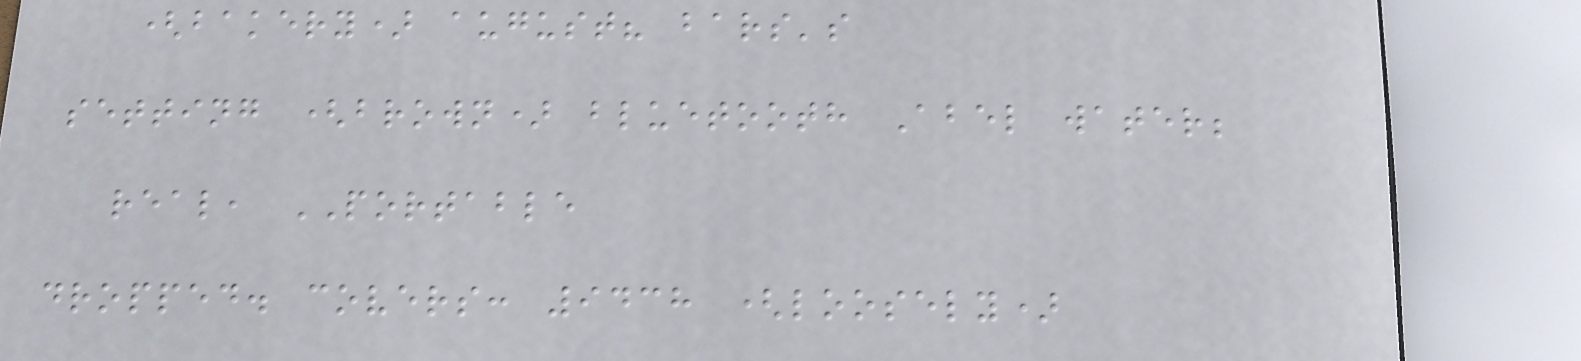(bakery) august? bars's
setting (brown) bluetooth Abel water;
real, PORTABLE
dropped. covers: 9438 (loosely)
